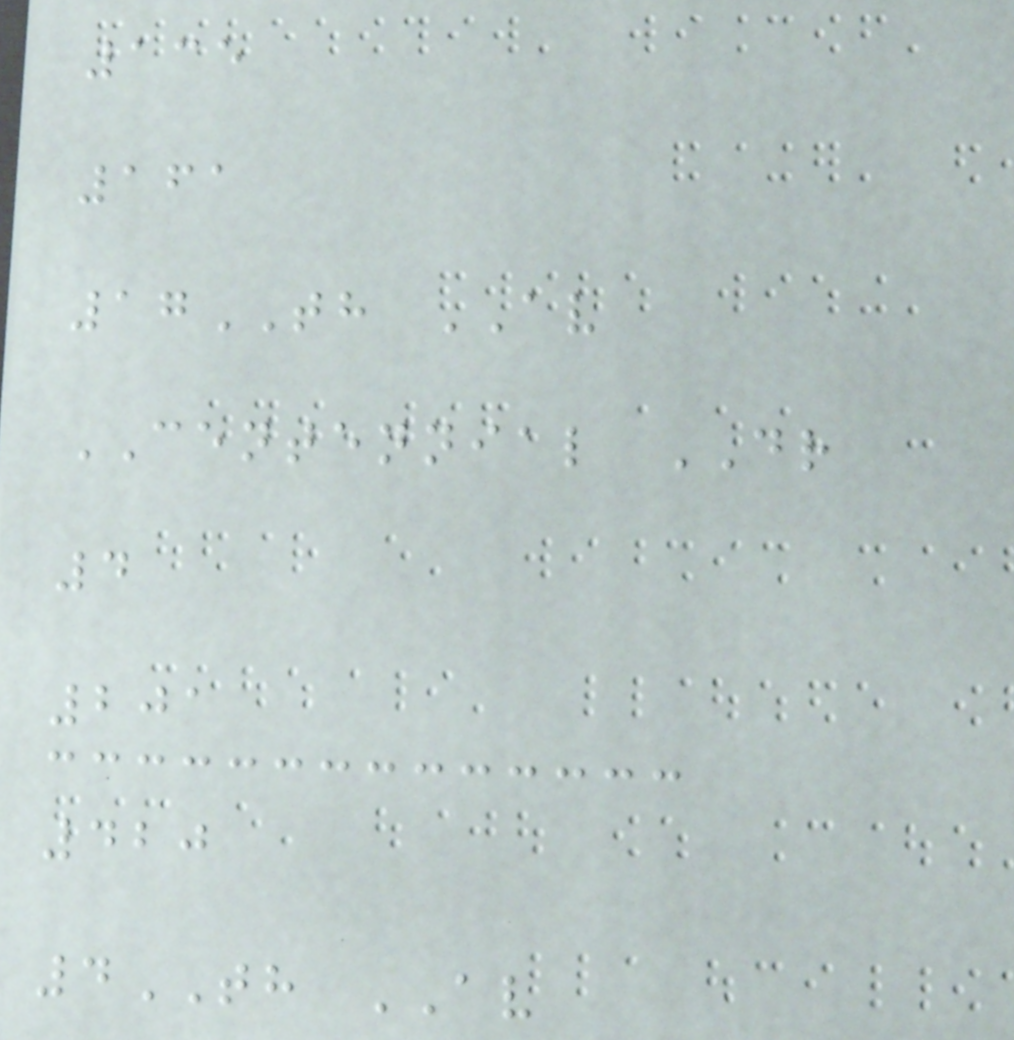135
161
17TH AV
CENTENNIAL DR
4
201
420
4TH AV
